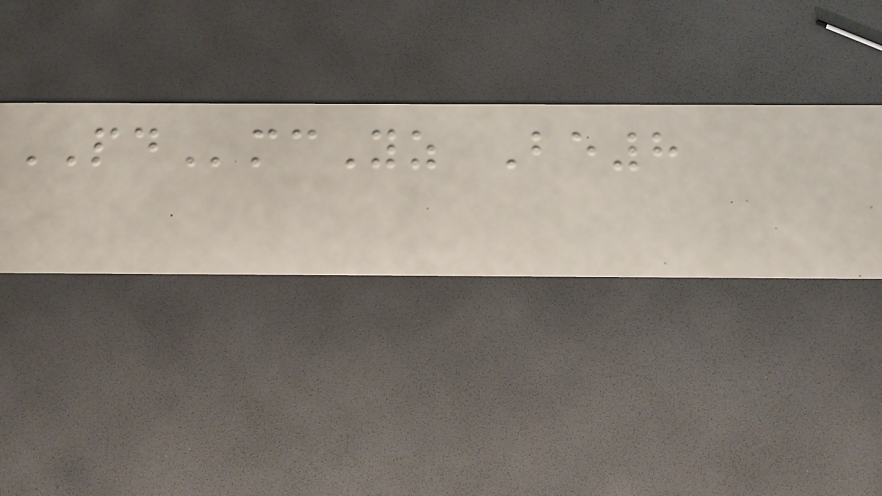PDmcYz Be8
